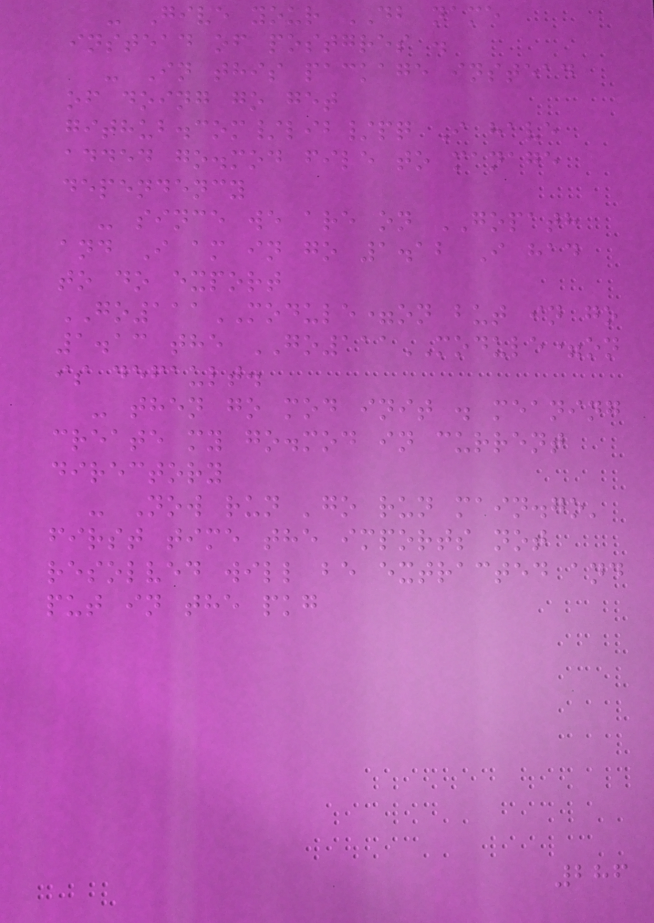- Give your DB name
instead of postgres .
- In this package instead
of doing go get
github.com/lib/pq I have
added go.mod file to manage
dependency
- since we are on GOPATH
and I am in go 1.12 I had
to do export
GO111MODULE=on but in go
1.13 the GO111MODULE=on
is default.
- then go mod init . meaning
create my go.mod in current
directory
- Now run 'go run main.go'
first time the imports not
resolved will be extracted and
put in the pkg
286
